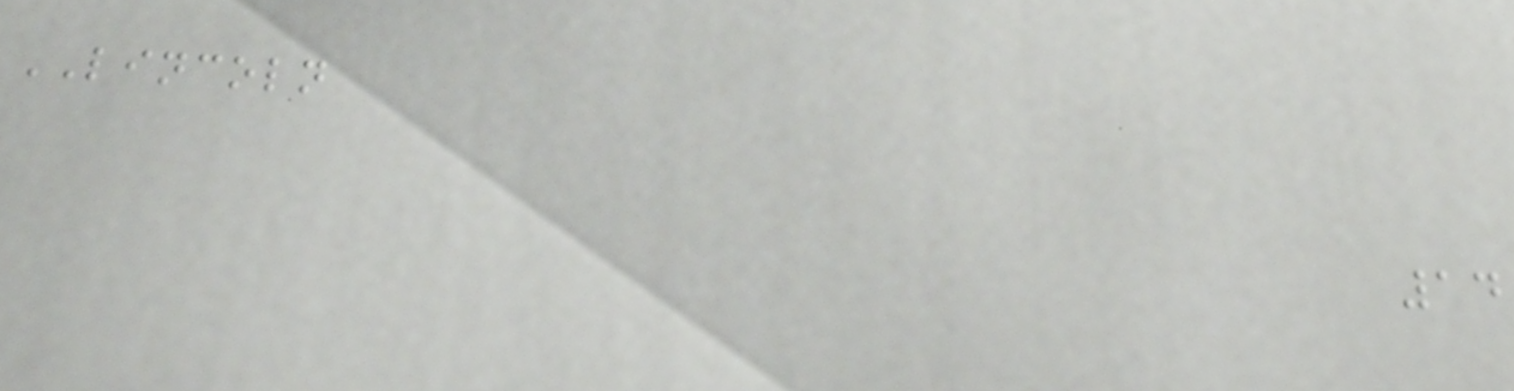LINCOLN
14
